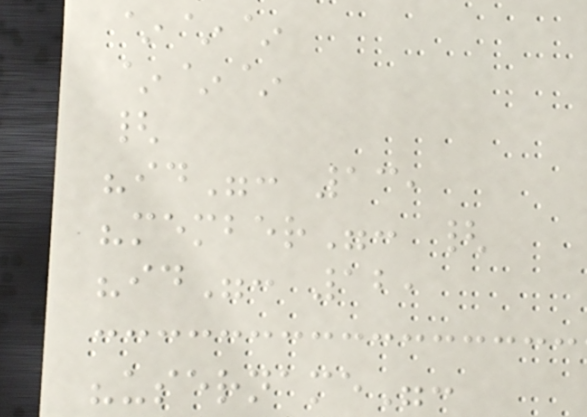~~~
~~~
{
"id": 13,
"member": {
"id": 12,
"username":
